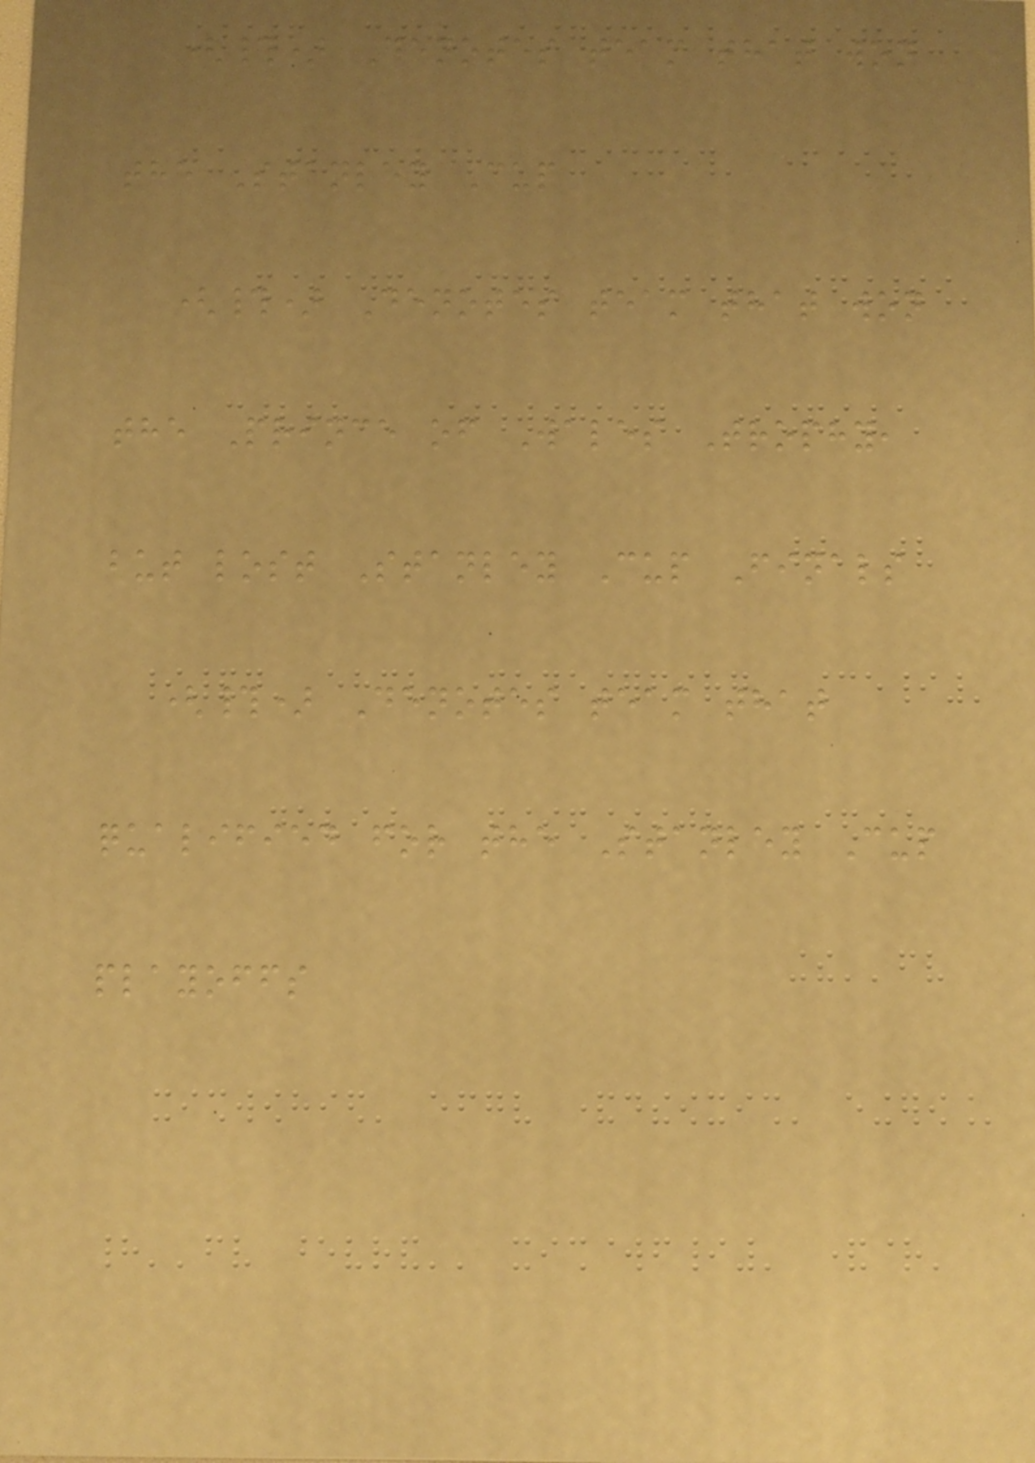(#) Denotes team that won
the Stanley Cup
(#) Denotes team that won
the Prince of Wales Trophy,
but lost Stanley Cup Finals
(#) Denotes team that
qualified for the Stanley Cup
playoffs
